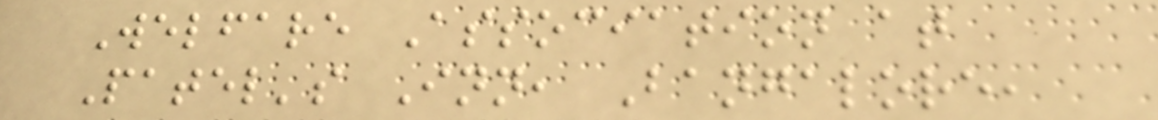Welfare Association at
Patel's Inn, Bangalore,
